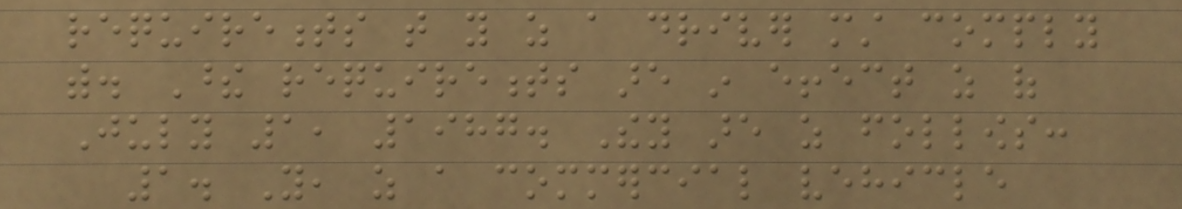requirements that you as a driver must comply
with. These requirements are in effect as of
July 1, 1987. They are as follows:
1. You, as a commercial vehicle
